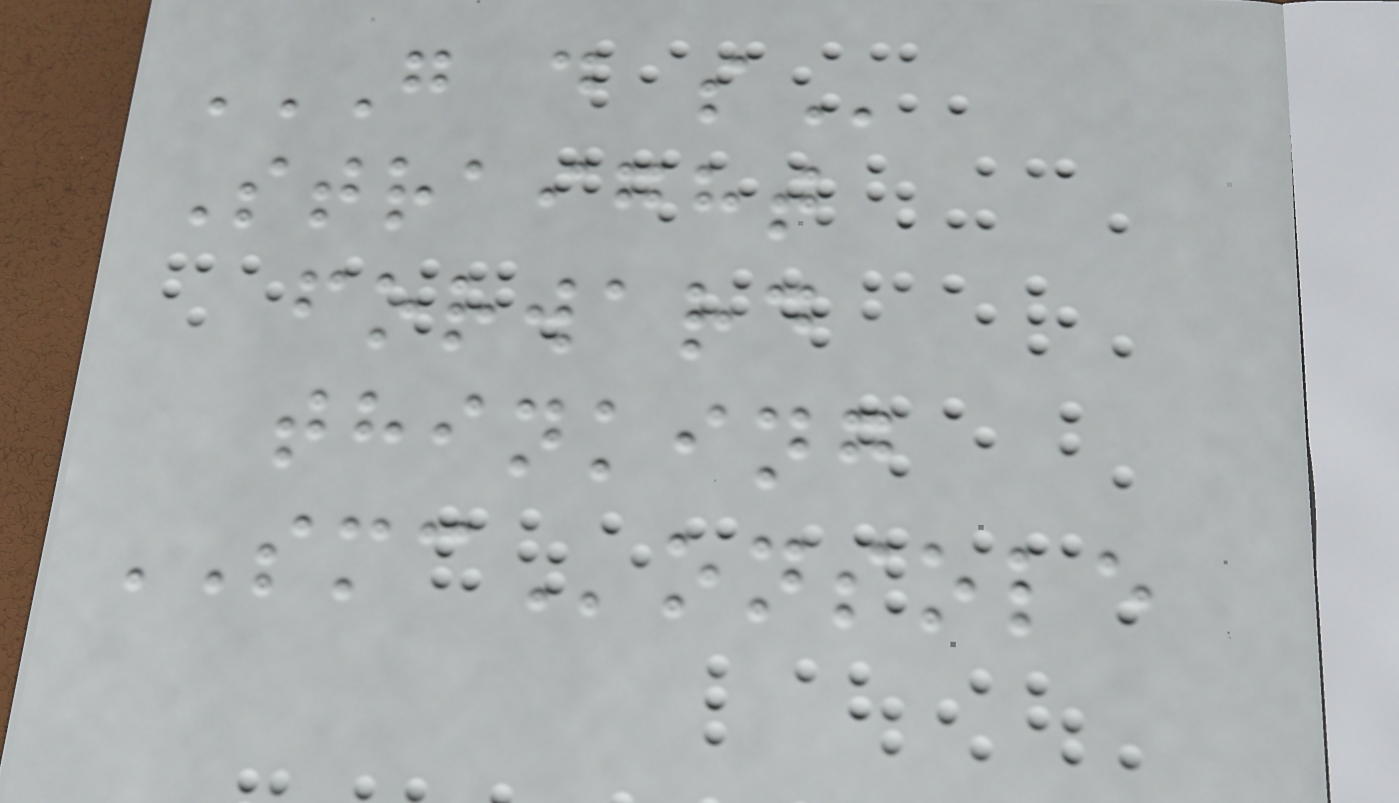G D S
Straight
forward
thinking
SMConsole
